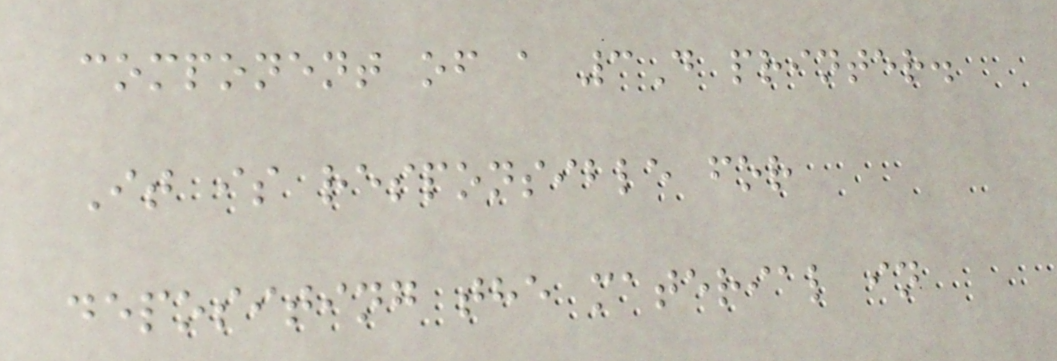component of a 3D printer.
It is responsible for
depositing the material in
